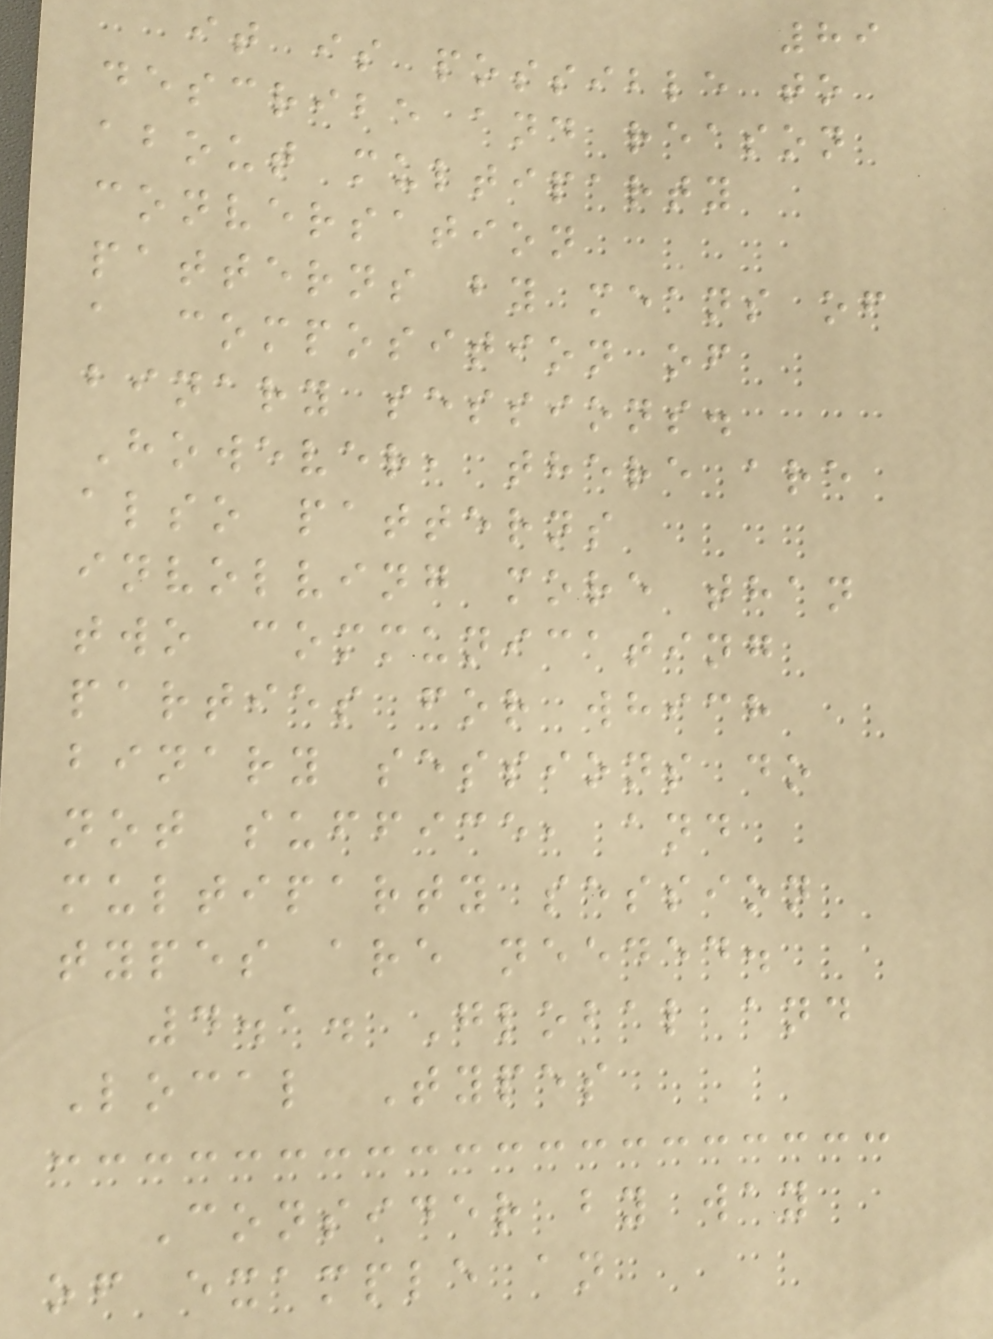89
it is possible to
describe and reason
about multiparty
conversation
patterns by means of
a composition of
binary sessions.
However, there are
also patterns
involving more than
two communicating
parties for which
binary sessions do
not suffice, and
multiparty session
types are needed.
4.1. Global and
Local Types
Consider by way
of example an
